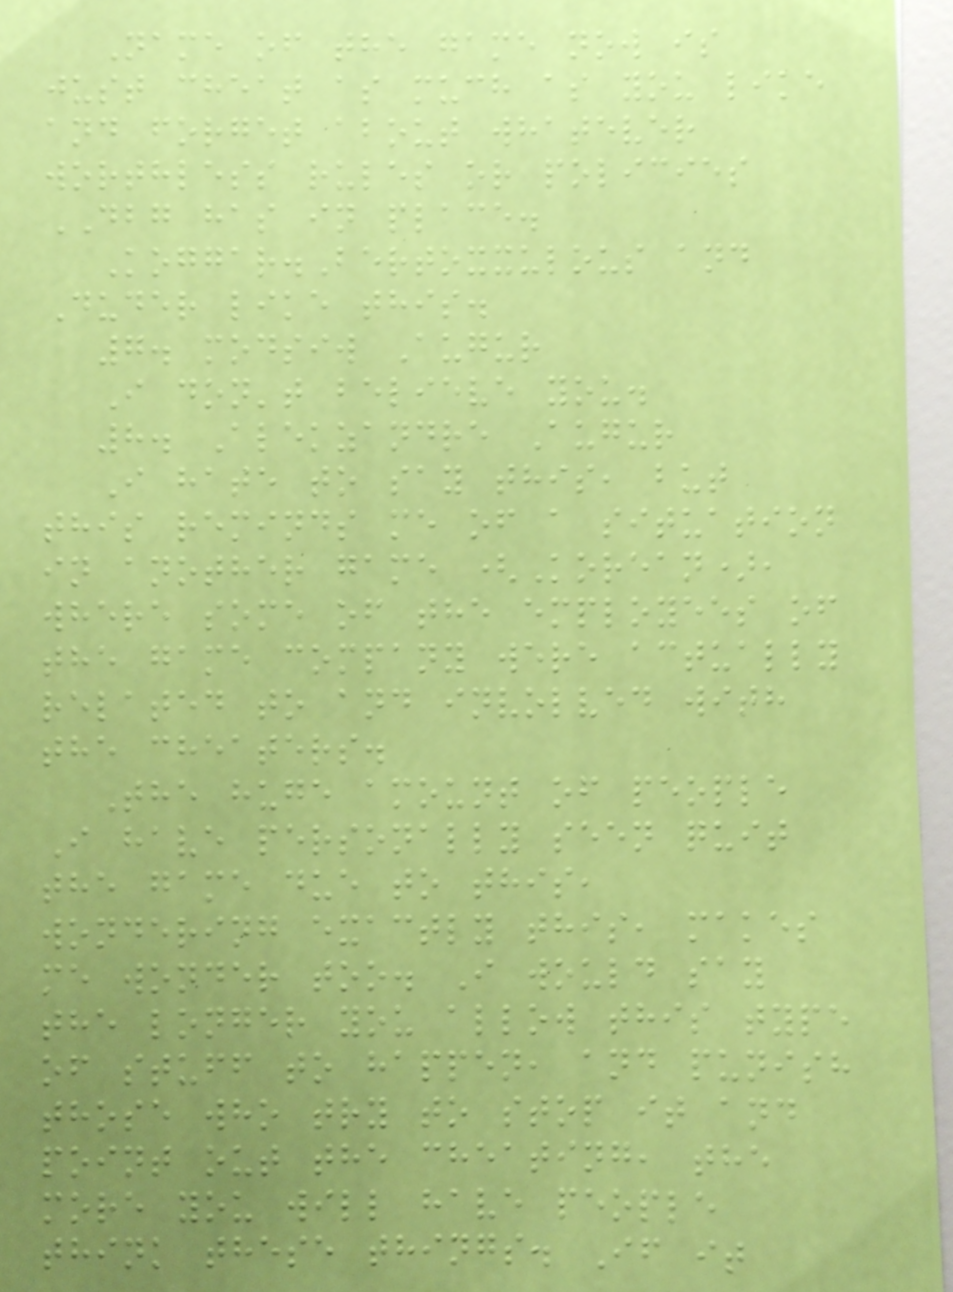Name of the game now is
just cheat as much as you like
and forget about whatever
worthless rules or policies
DBG has in place.
Koggar.Bertoxxulous and
Duder like this.
7. modsiw Augur
I don't believe you.
8. Alekzandre Augur
I hate to say this, but
this reminds me of a situation
in another game (Korean),
where some of the employees of
the game company were actually
related to and involved with
the cheaters.
The huge amount of people
I have personally seen quit
the game due to this,
wondering exactly this, makes
me wonder too. I would say
the longer you allow this type
of stuff to happen, and punish
those who try to stop it and
point out the cheating, the
more you will have people
think these things. If it
